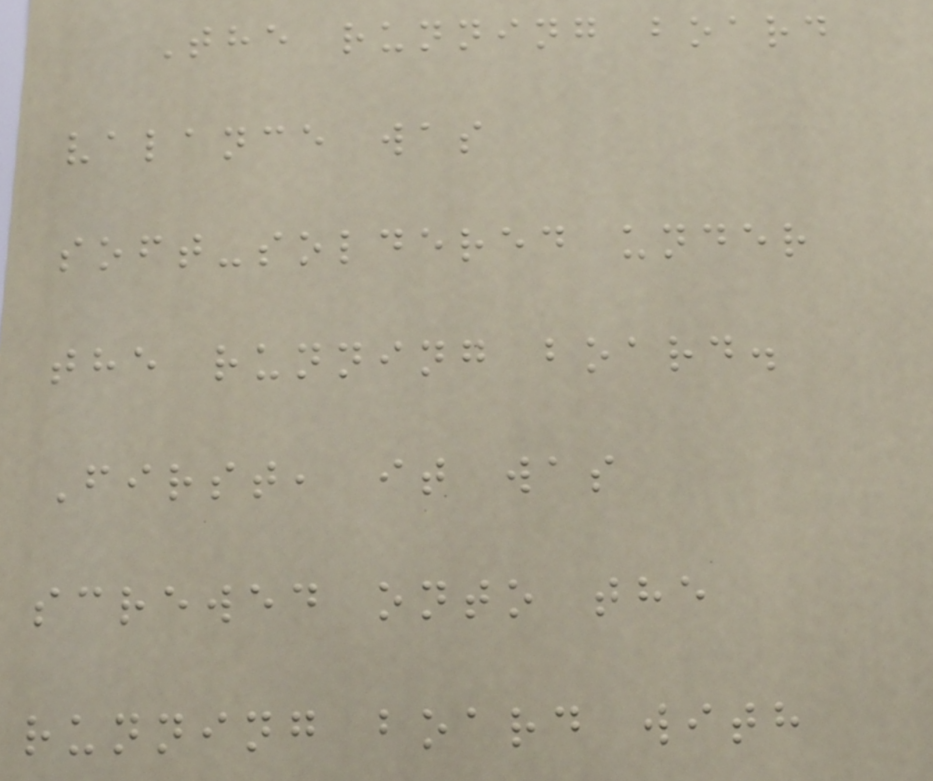The running board
valance was
soft-soldered under
the running board.
First, it was
screwed onto the
running board with
